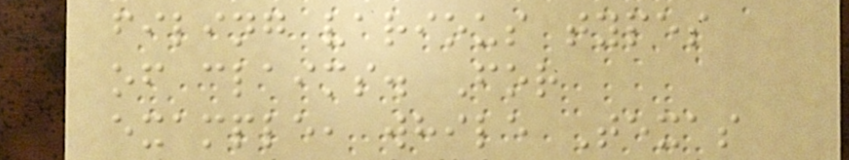filing various types
of claims. For
example, while Texas
